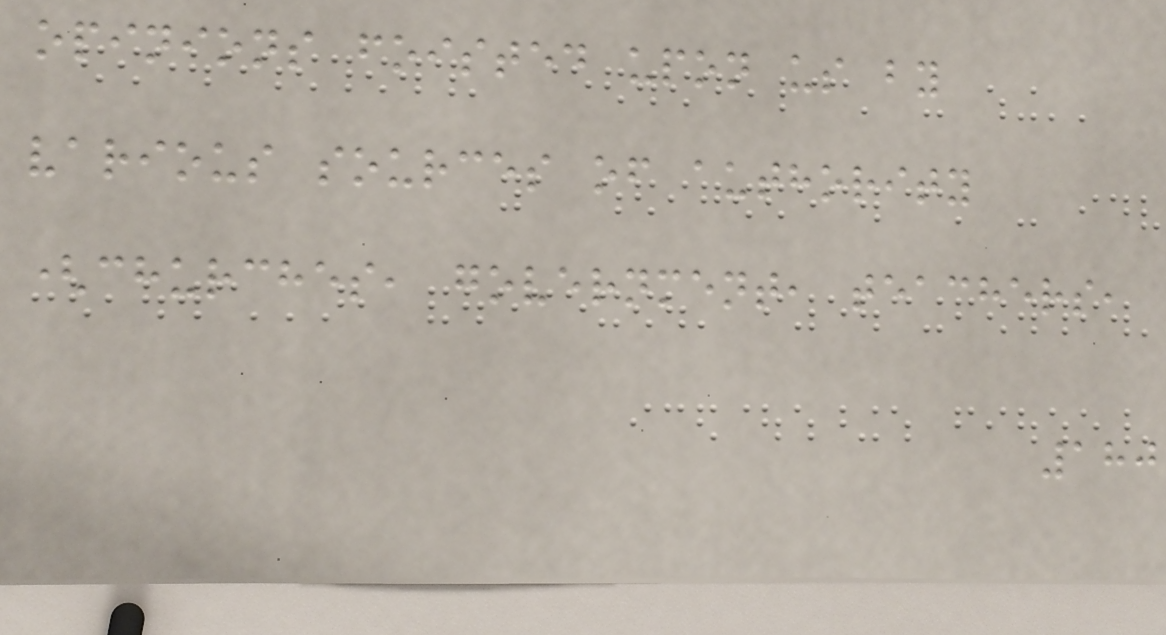opinions foisted upon us by
various sources of authority
(churches, government, teachers,
180
